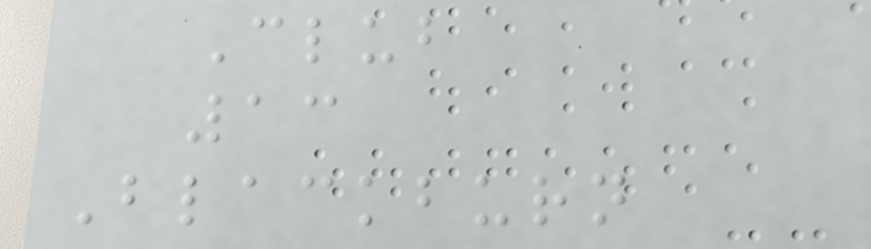Club
13
Blackburn
